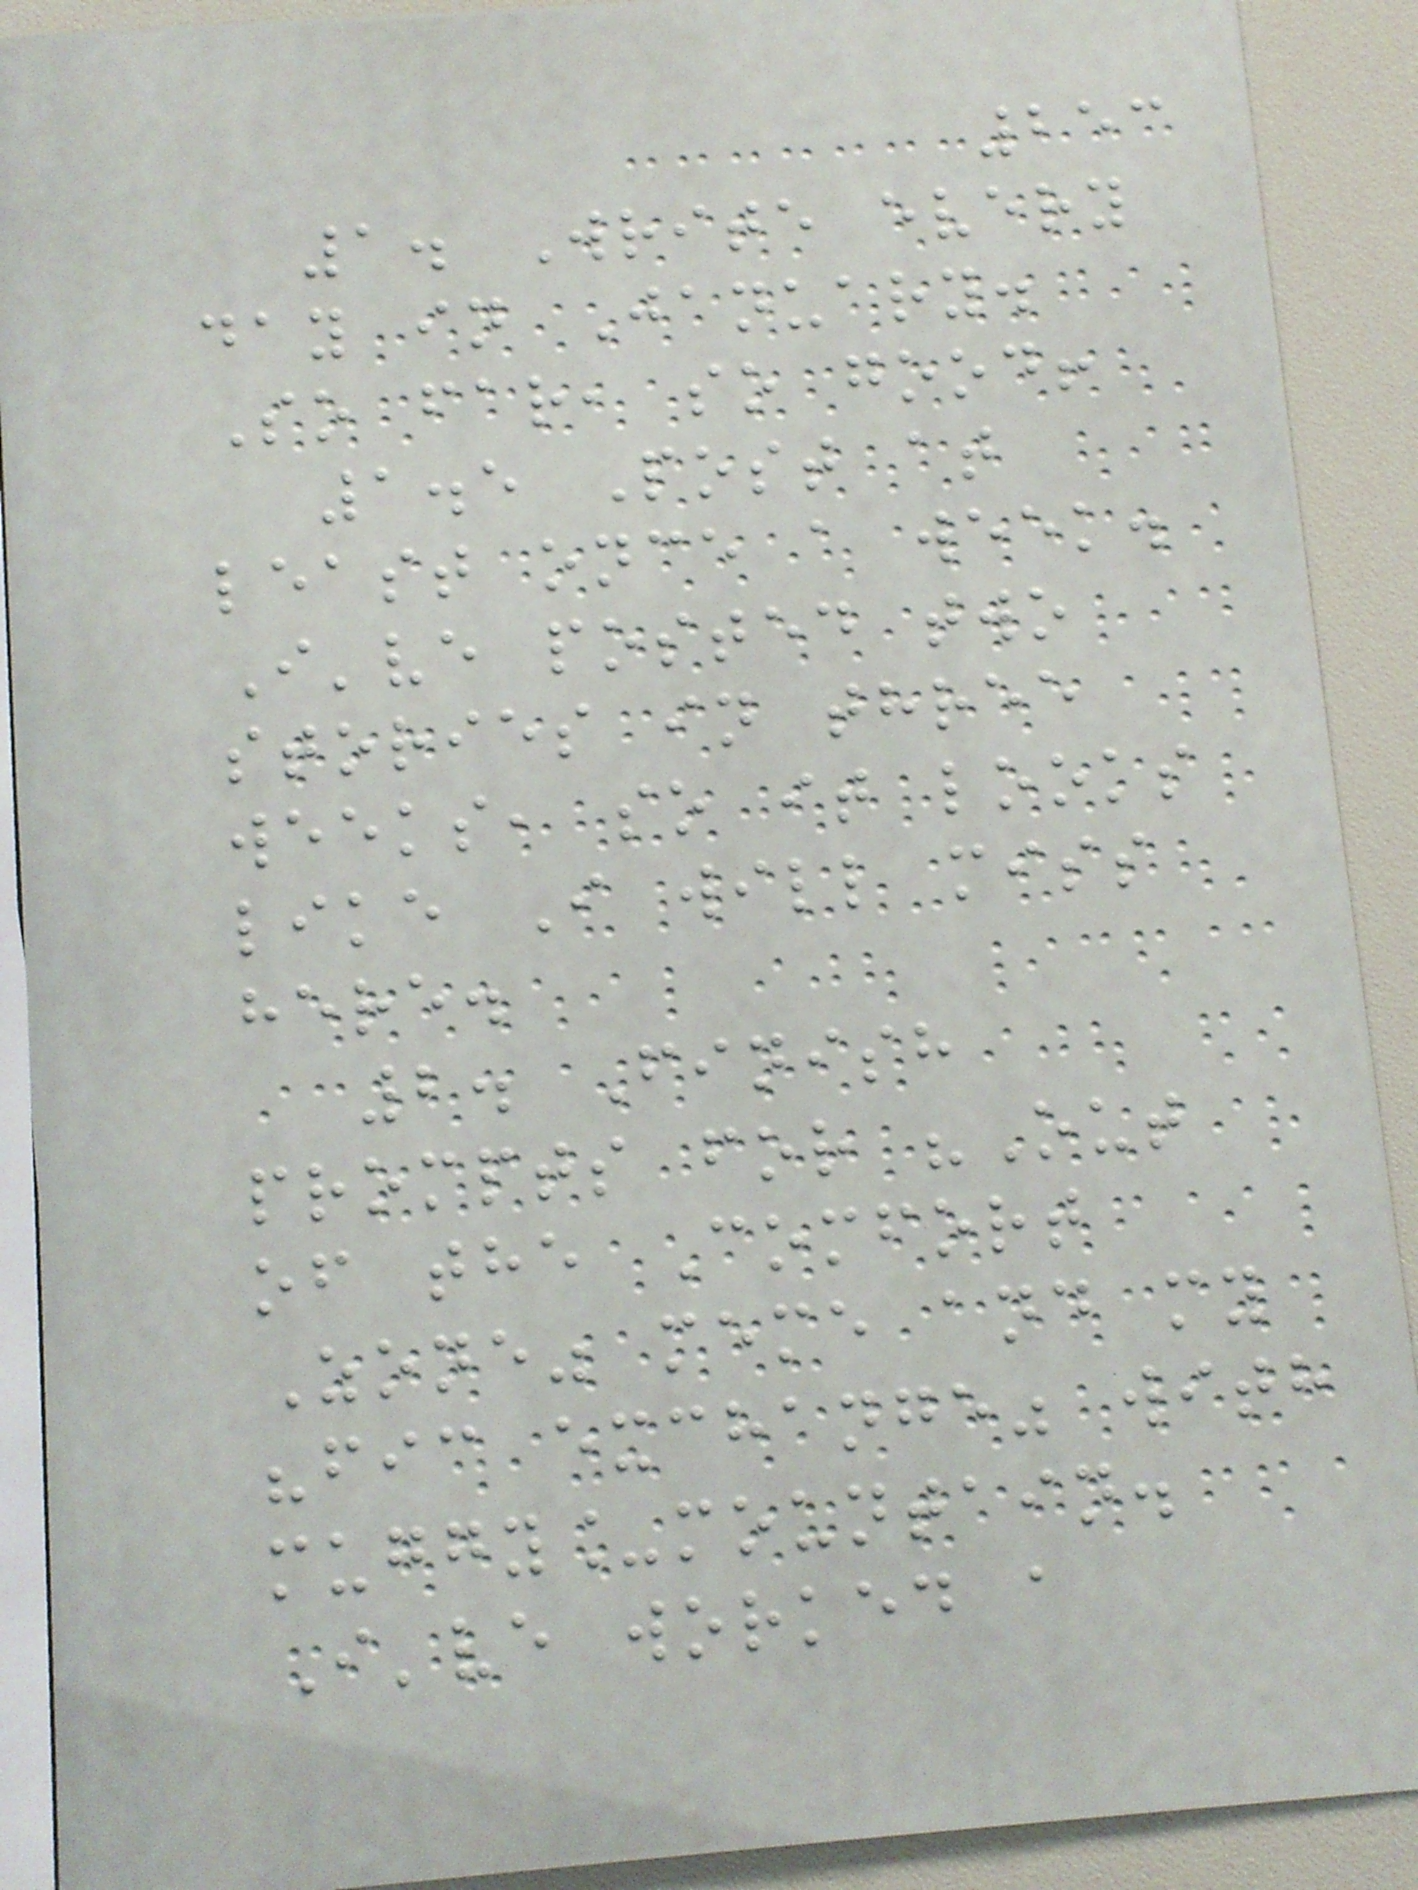253
1. Write every
day in January.
So far, so good!
1.5 Post at
least once a week.
I've posted two
stories in three
weeks, so it looks
like I will miss
here.
2. Finish
prompts for "Out
of the Comfort
Zone" meme and my
"fic exchange" with
muggy_mountain.
I've worked a
